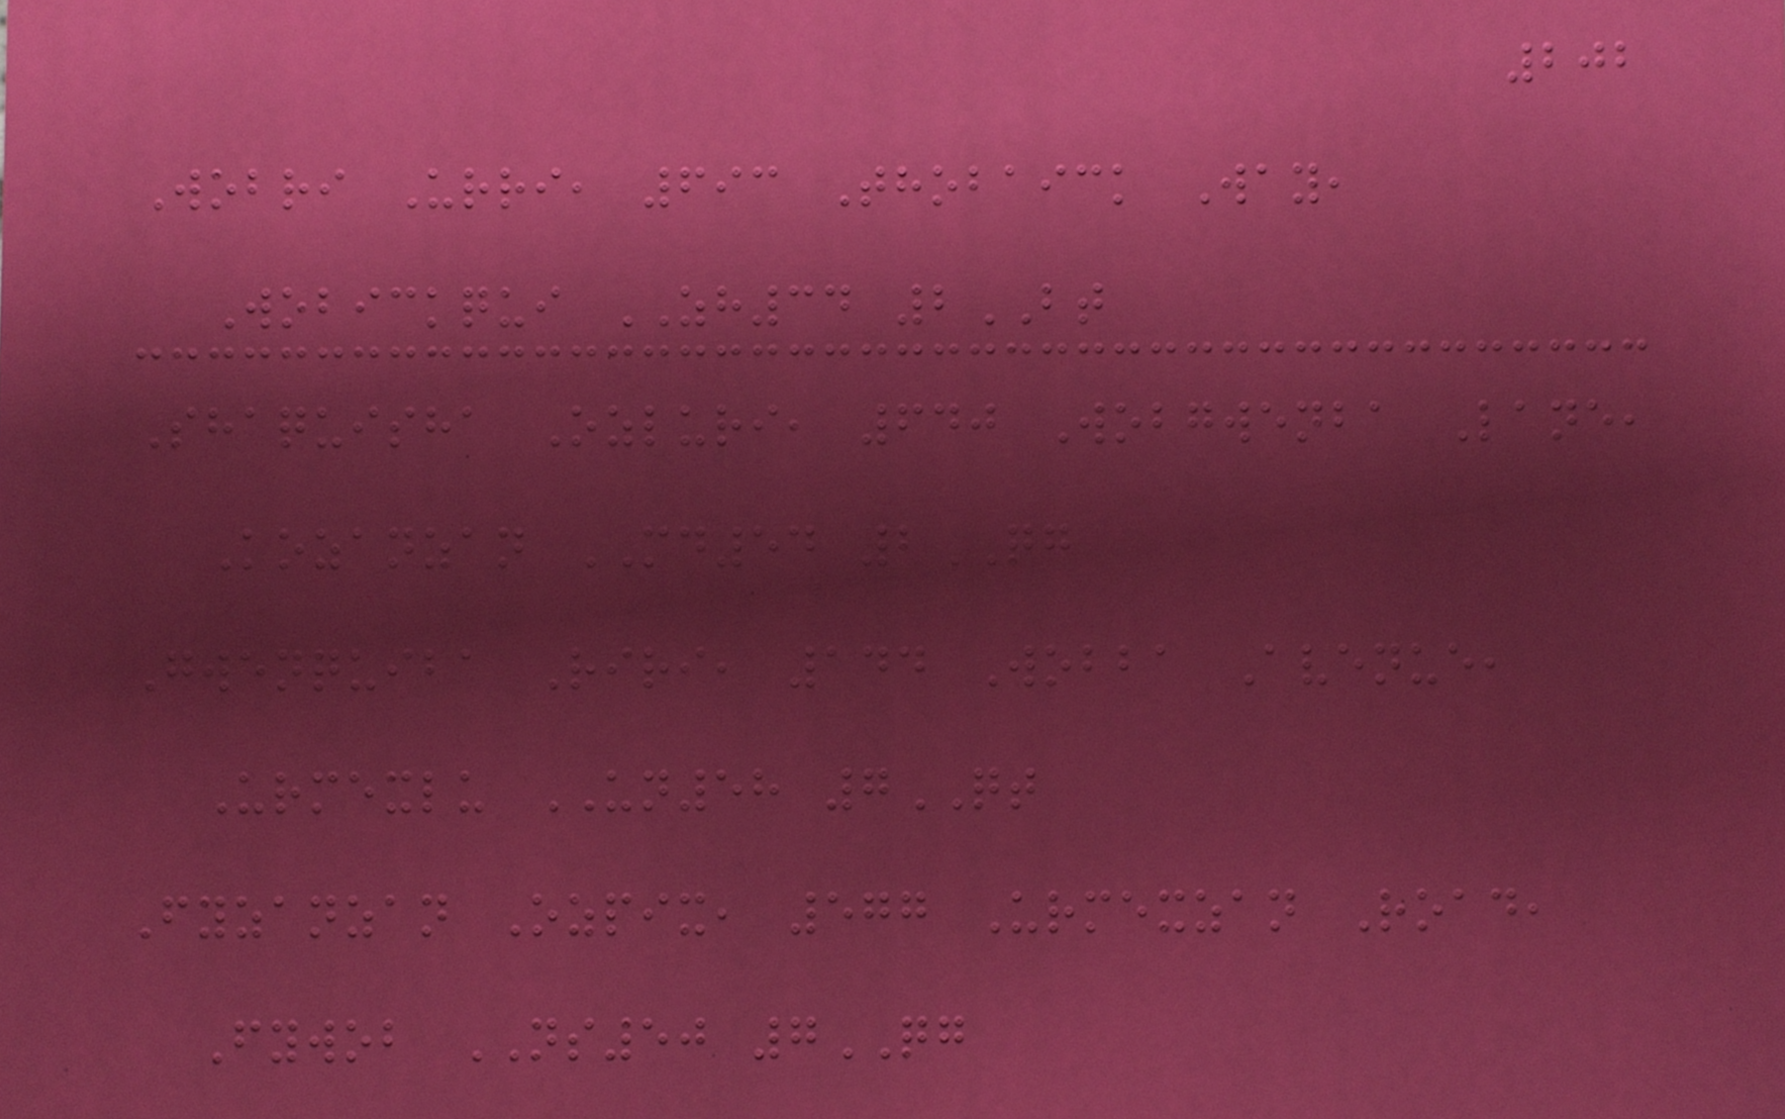202
Wobri Urri, 693 Thobaick Way,
Wobickqui ZH34 2BT
Shaquisha Ozluri, 640 Wobgwenba Lane,
Kozanzan MD54 2QG
Gwenquiba Riri, 144 Wobba Avenue,
Urmexlu UN58 7QT
Fyzanzan Ozpix, 577 Urmexzan Road,
Fywob NS50 7QG
